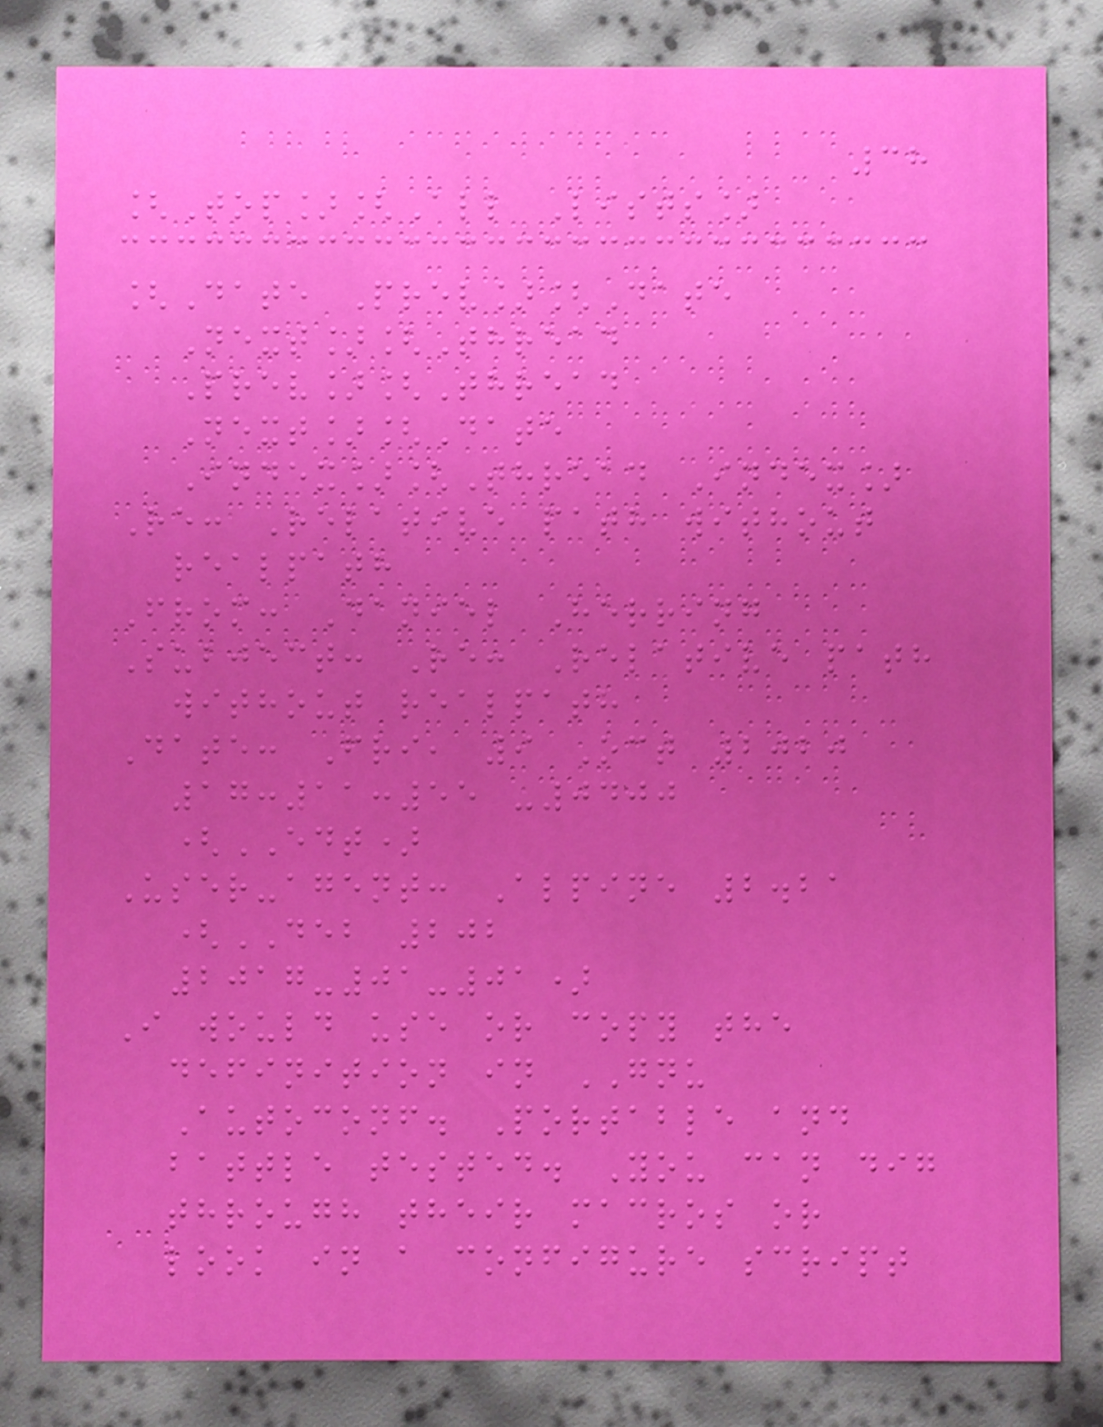38
[Top][All Lists]
[Date Prev][Date
Next][Thread
Prev][Thread
Next][Date
Index][Thread Index]
Re: Relative path without
realpath
From: Daniel Herring
Subject: Re: Relative path
without realpath
Date: Fri, 9 Oct 2020
17:11:55 -0400
(EDT)
User-agent: Alpine 2.21
(DEB 202
2017-01-01)
I would use or copy the
definition in GNU
Autoconf. Portable and
battle tested. You can dig
through their macros or
look in a configure script
